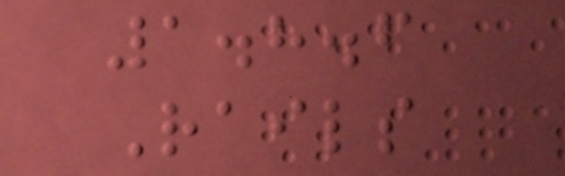1.8.6
Rails
